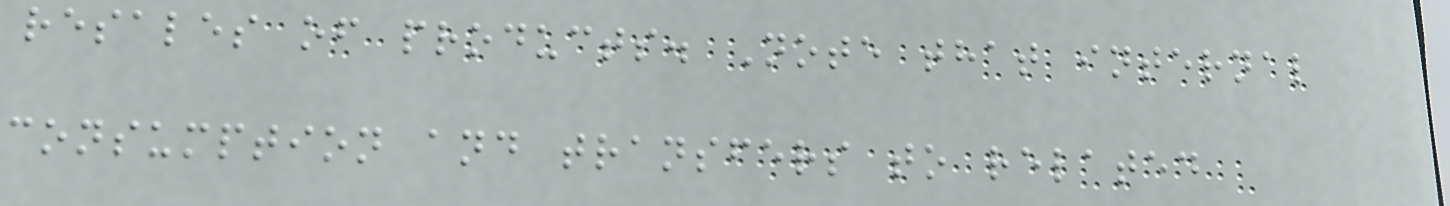resales of products. Note that internal
consumption and transfers to related
